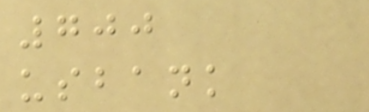700
usbank
